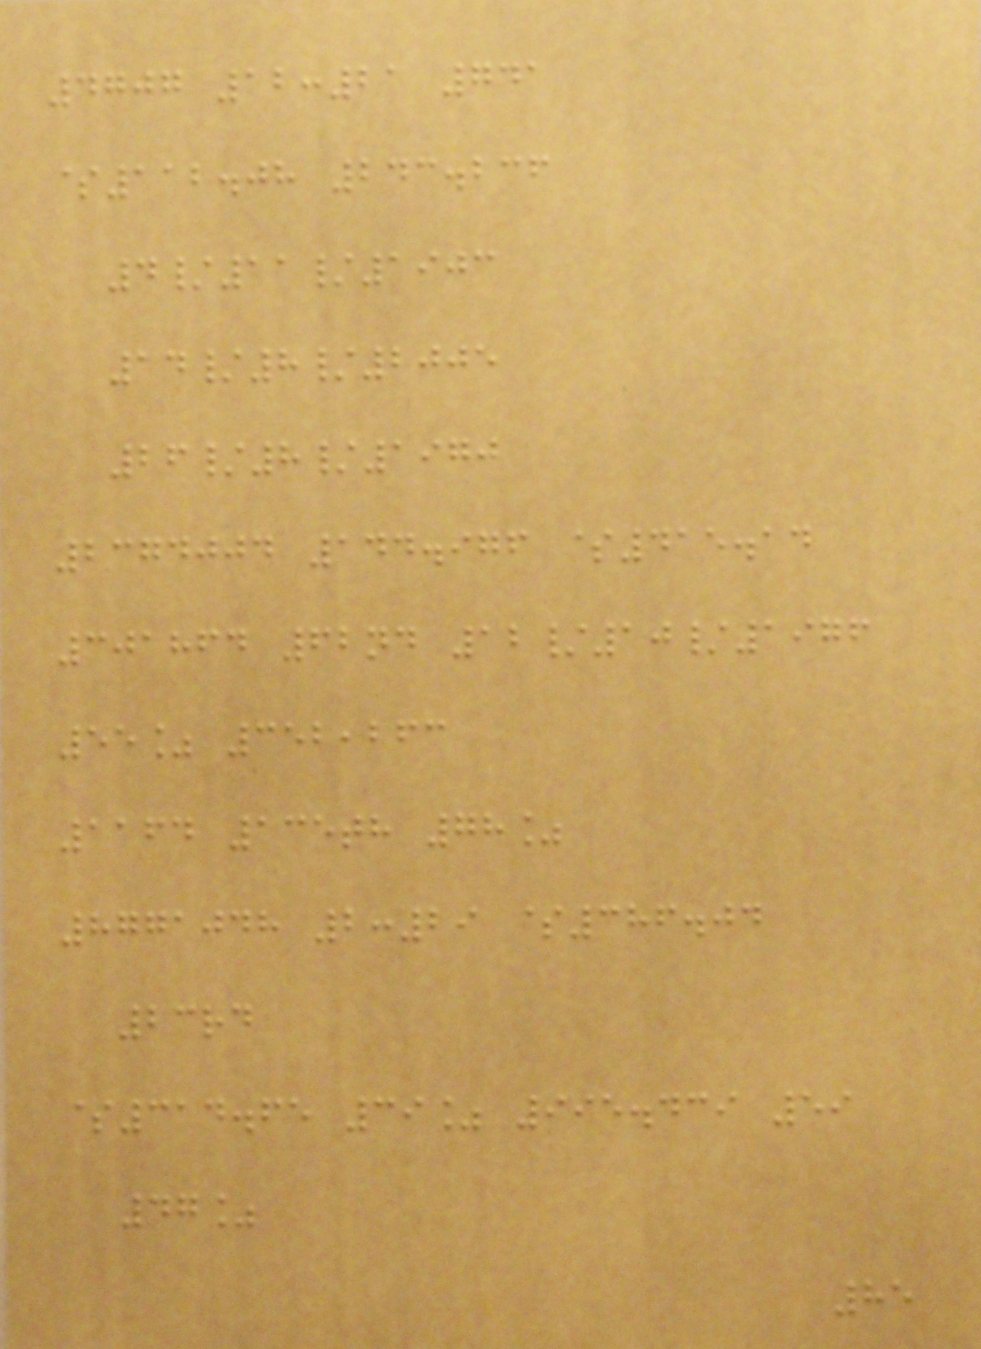4707 12:21 741
$112.08 243.236
4/11/1903
14/8/2005
26/8/1970
2374004 144.976 $415.14
301864 62nd 12/10/1976
55% 352,263
1164 135th 78%
8771048 2:29 $386.04
23rd
$314.65 39% 995.439 59
47%
85
